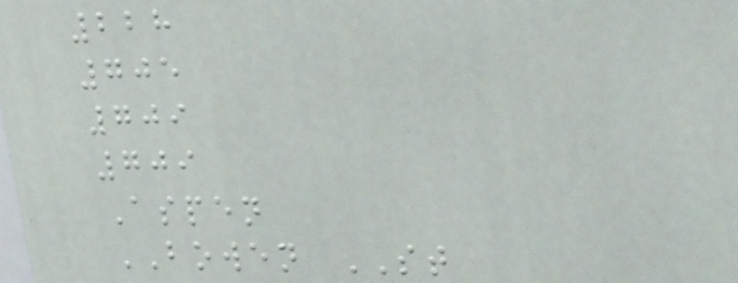228
705
709
709
Aspen
BOWEN ST
